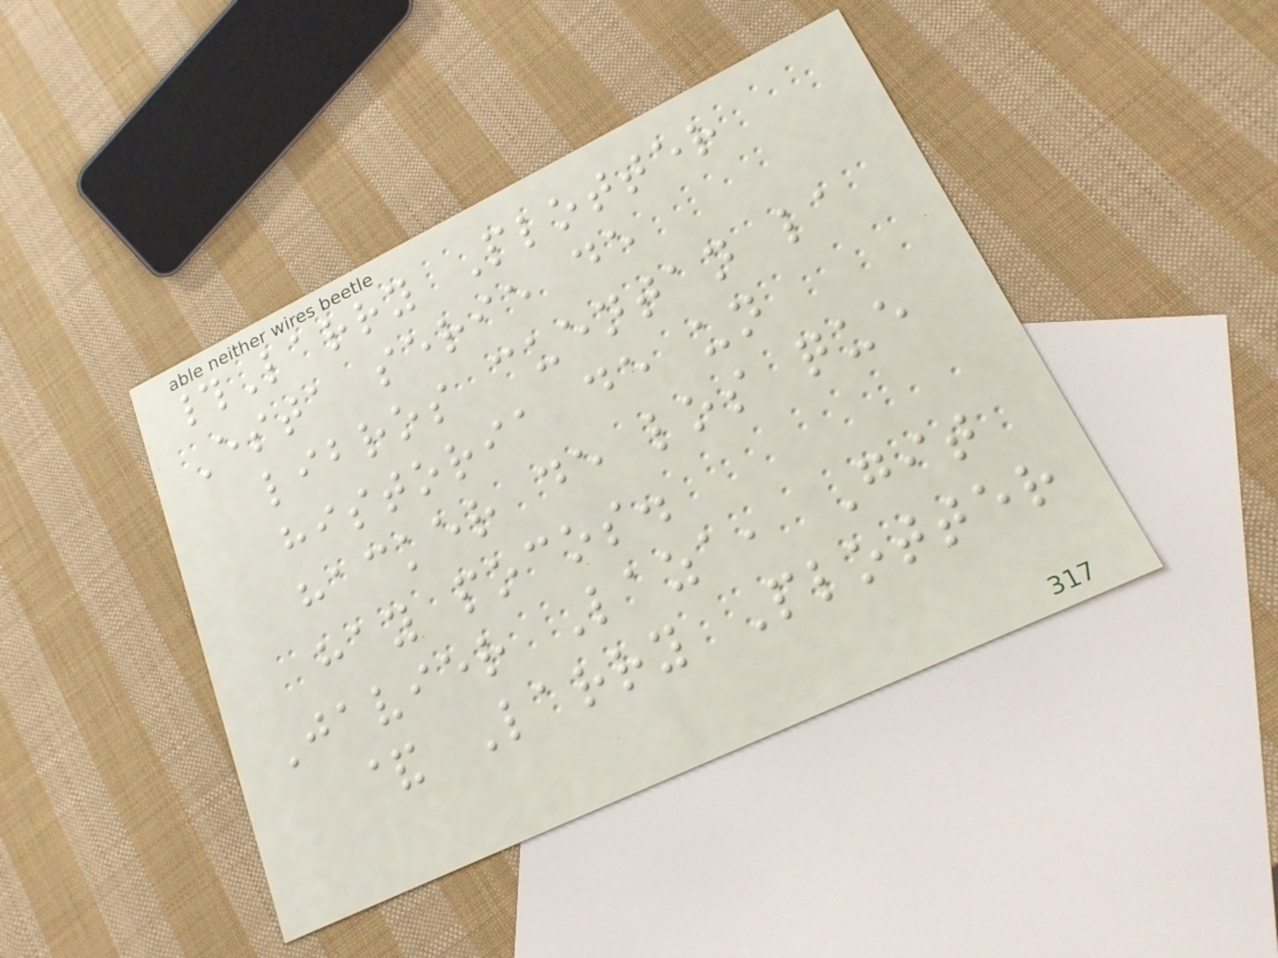#Larry Plotter
Esta serie de
libros cuentan la
historia de un
hacker de los que
hay pocos.
Javier Laza, Git
& Larry Plotter
